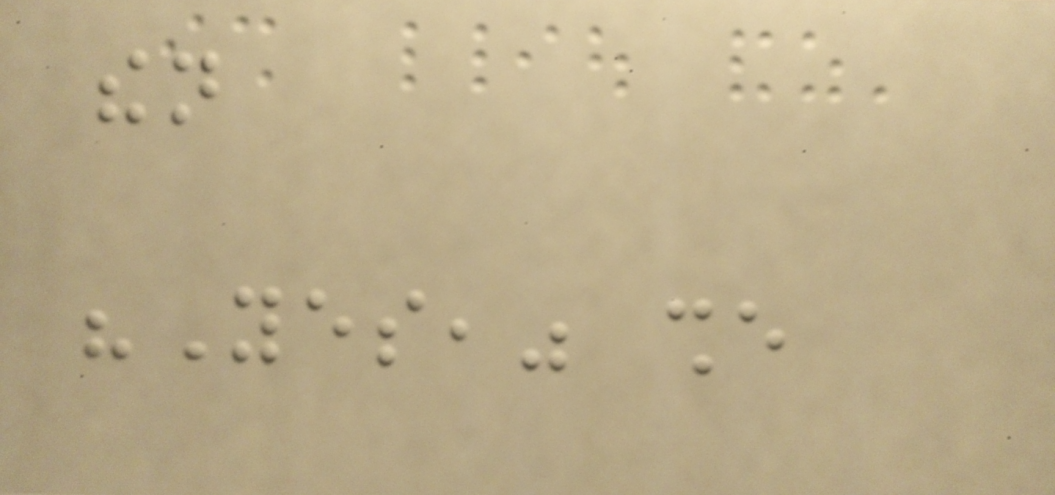then
"Yes," she
